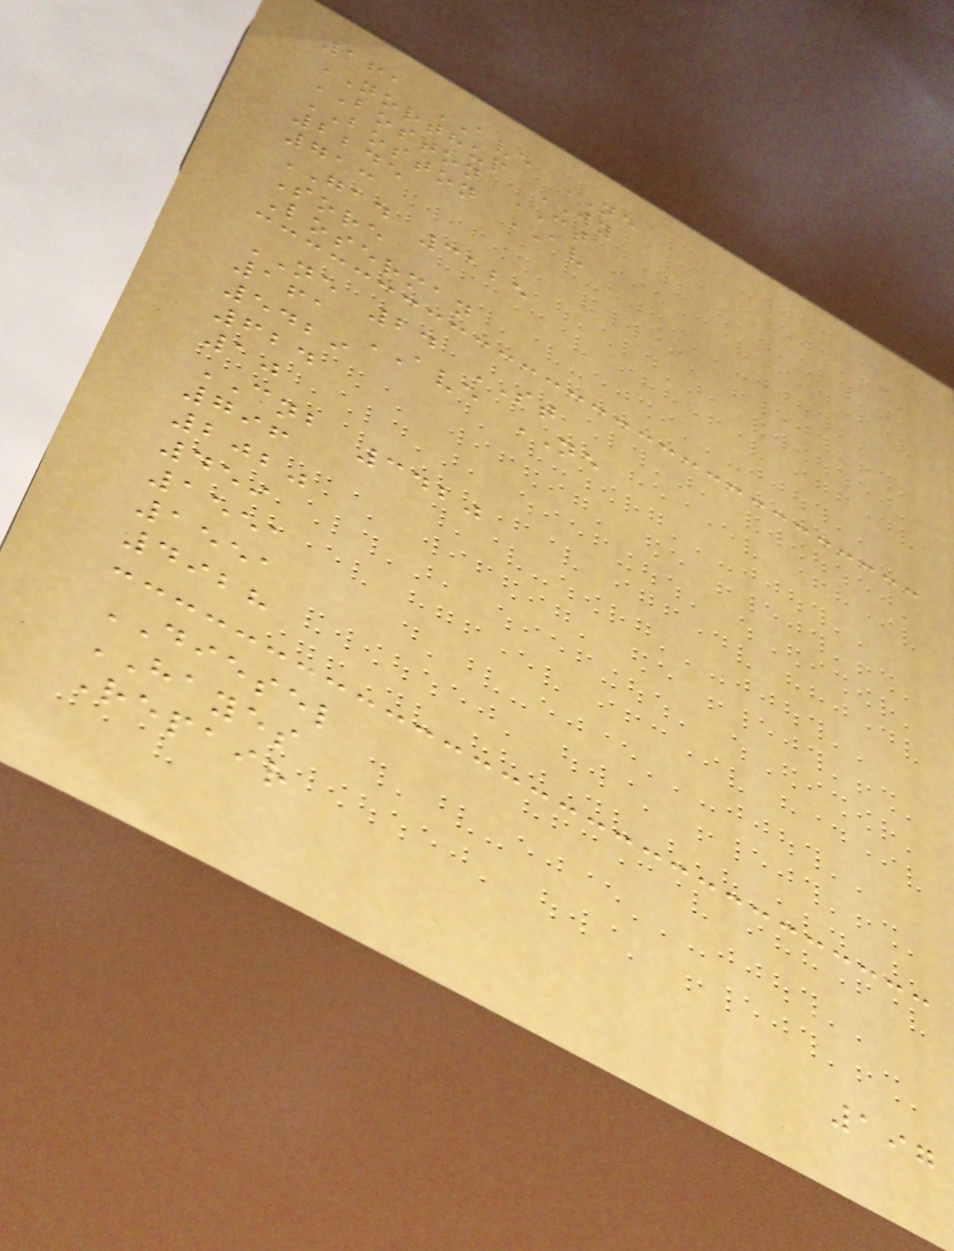161 AVE NE
NORTHUP WY
BOSTON CT
BOSTON AV
2245
713
GAD 3125
Sore
Loserman
NE 24 ST
161 AVE NE
5429
624
10
CNB 3420
796
2020
459
1551
1551
4928
DIESEL
HAYES
Repair
197
